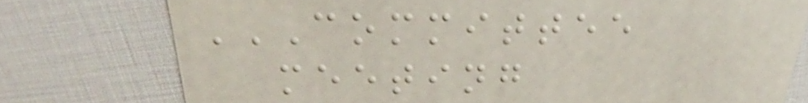COMMITTEE
MEETING
